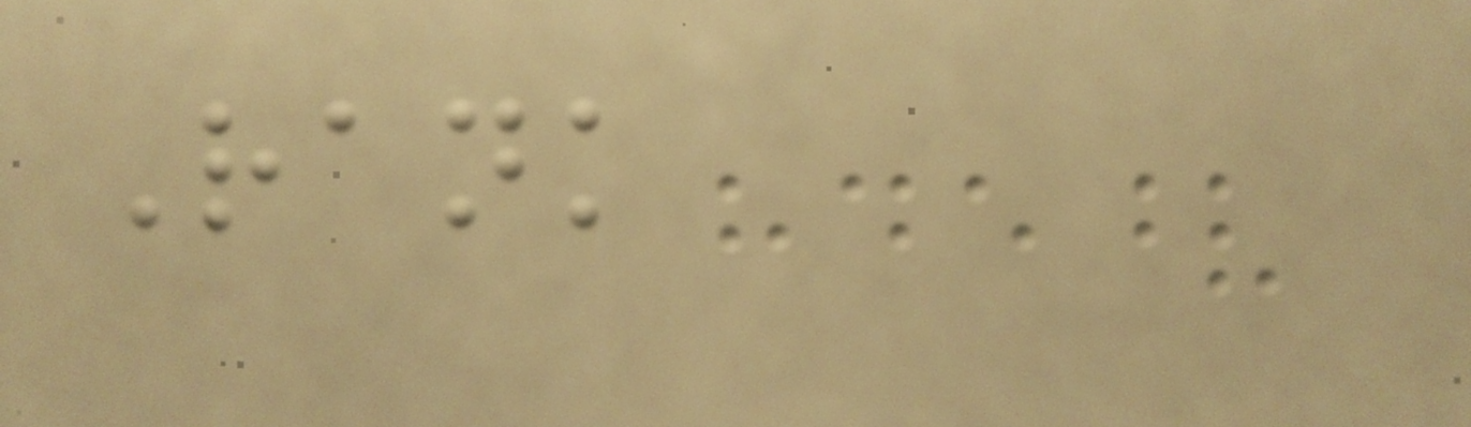Rank
